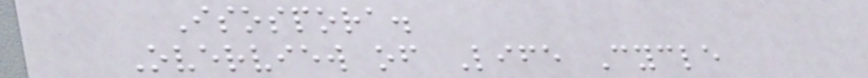Isospora.
Overview of Life Cycle
